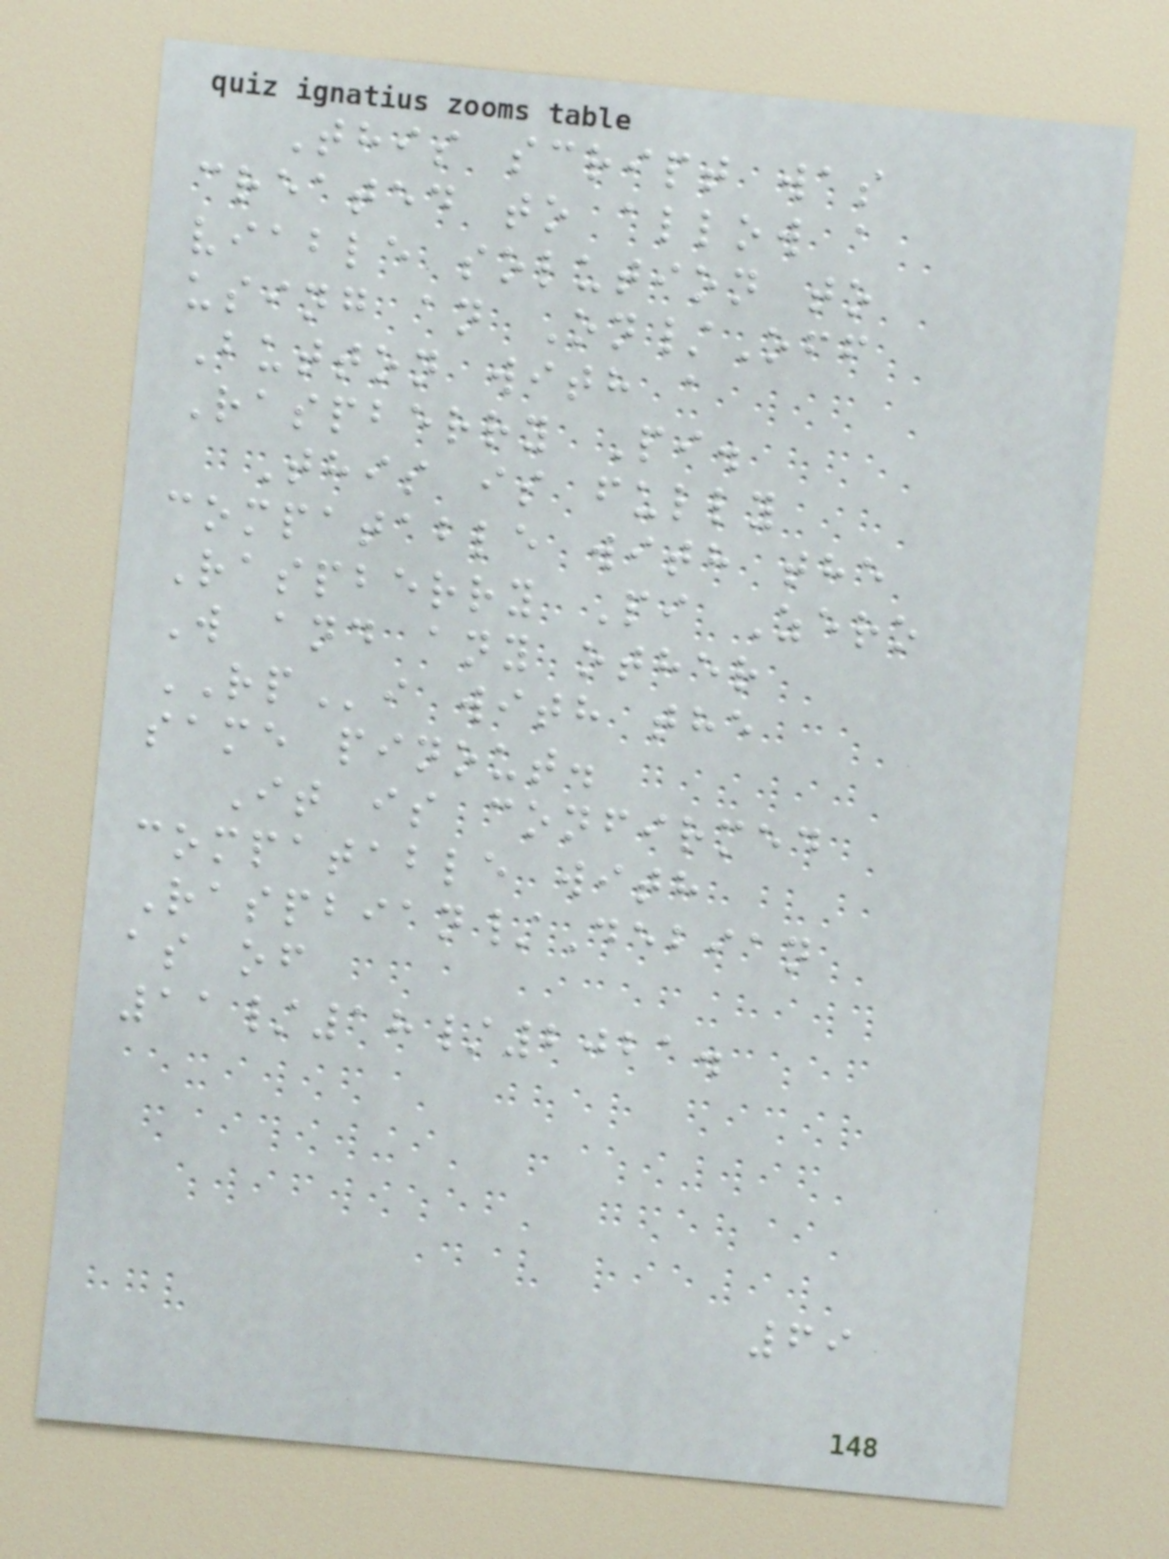This script was
created to allow a
viable solution to
using an On/Off
Button with a
Raspberry Pi.
This is fully
compatable with the
Raspberry Pi Zero
W and any other
RPi with the
same pinout.
It is confirmed
compatable with
Raspbian/Debian
as of
11/18/2021.
69
